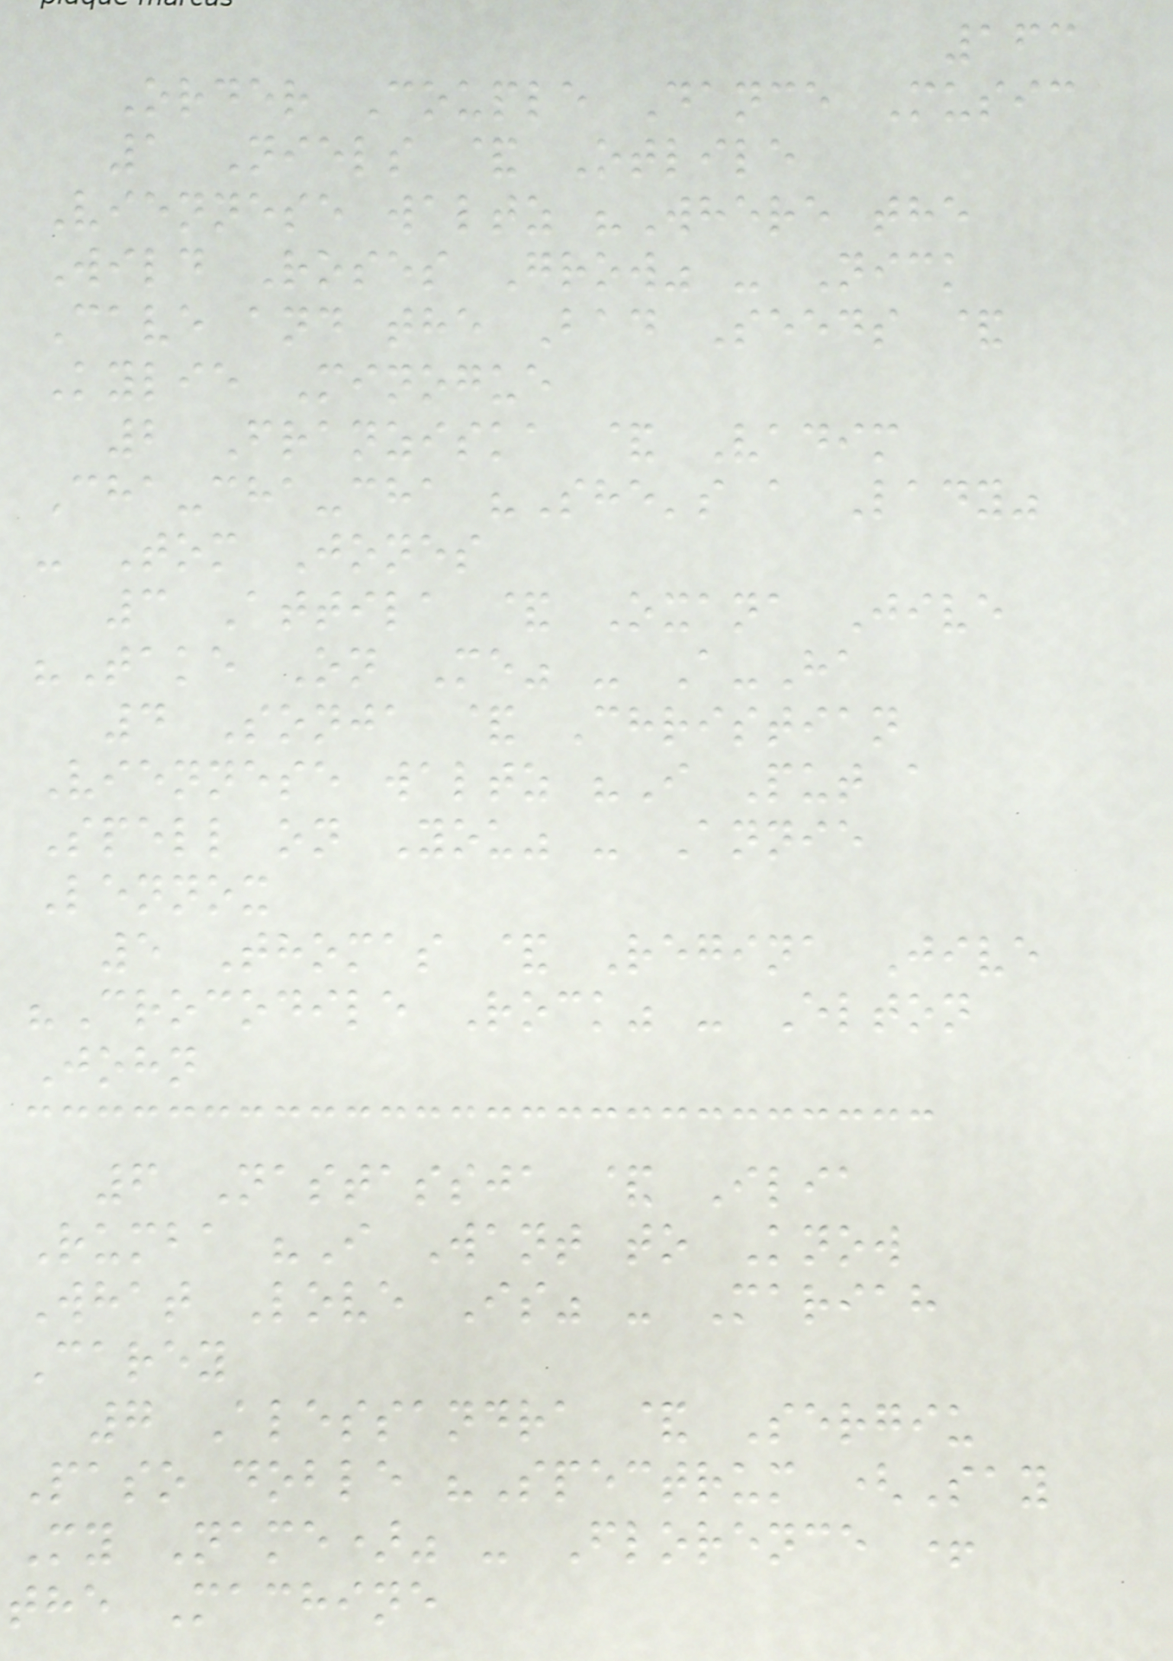163
Order Couple Dance Music
1 Niels & Otlile
Viennese waltz "Where the
Wild Roses Grow" - Nick
Cave and the Bad Seeds &
Kylie Minogue
2 Franziska & Vadim
Cha-cha-cha "She's a Lady"
- Tom Jones
3 Attila & Oxana Jive
"Take On Me" - A-Ha
4 Sonja & Christian
Viennese waltz "I Put a
Spell on You" - Annie
Lennox
5 Thomas & Regina Jive
"Crocodile Rock" - Elton
John
6 Nastassja & Ilia
Rumba "I Want to Know
What Love Is" - Mariah
Carey
7 Alessandra & Sergiu
Paso doble "Spectrum (Say
My Name)" - Florence +
the Machine
